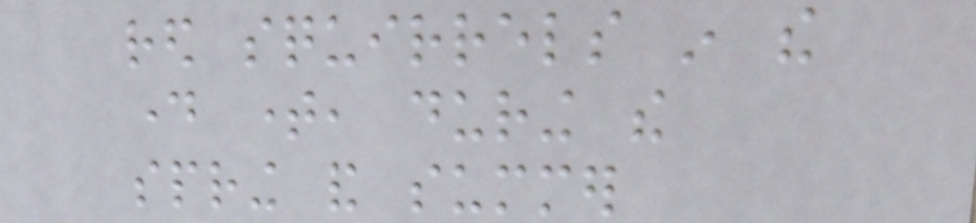red squirrels in the
day time, during the
spring and summer
